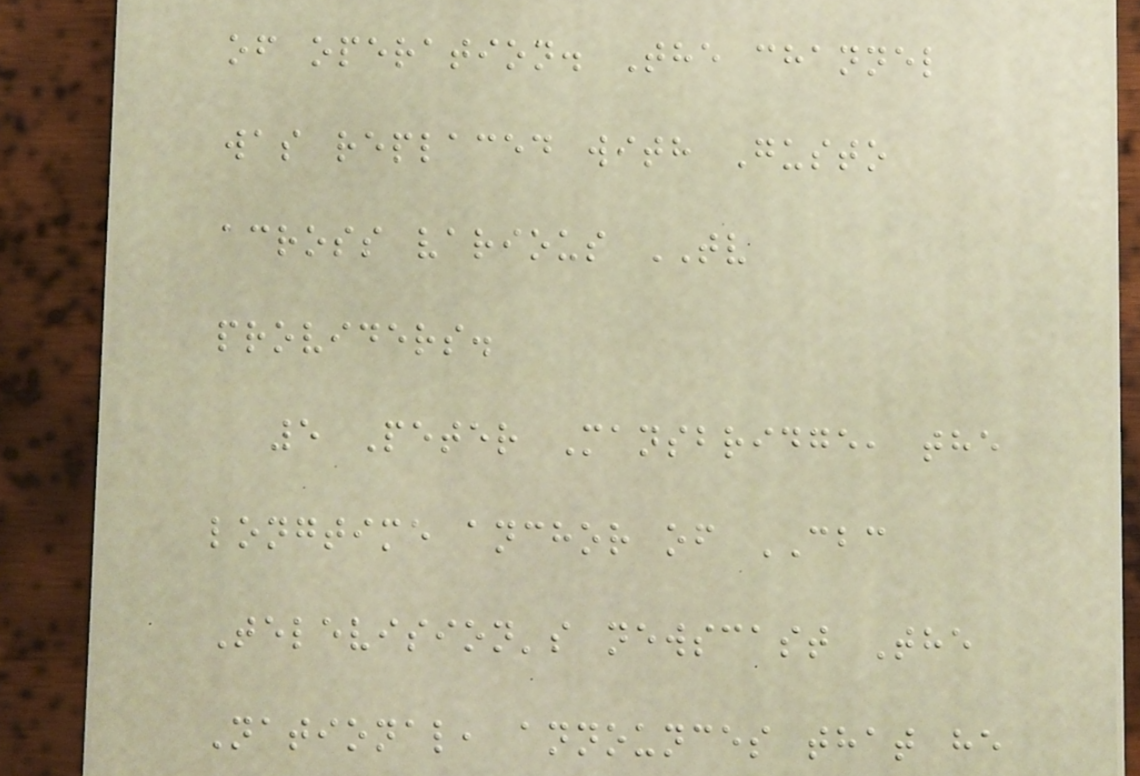of operation. The channel
was replaced with Gusto
across various TV
providers.
5 Peter Mansbridge, the
longtime anchor of CBC
Television's newscast The
National, announces that he
